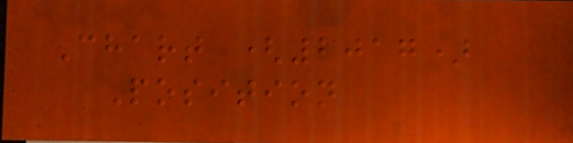Chart (2017)
Position
